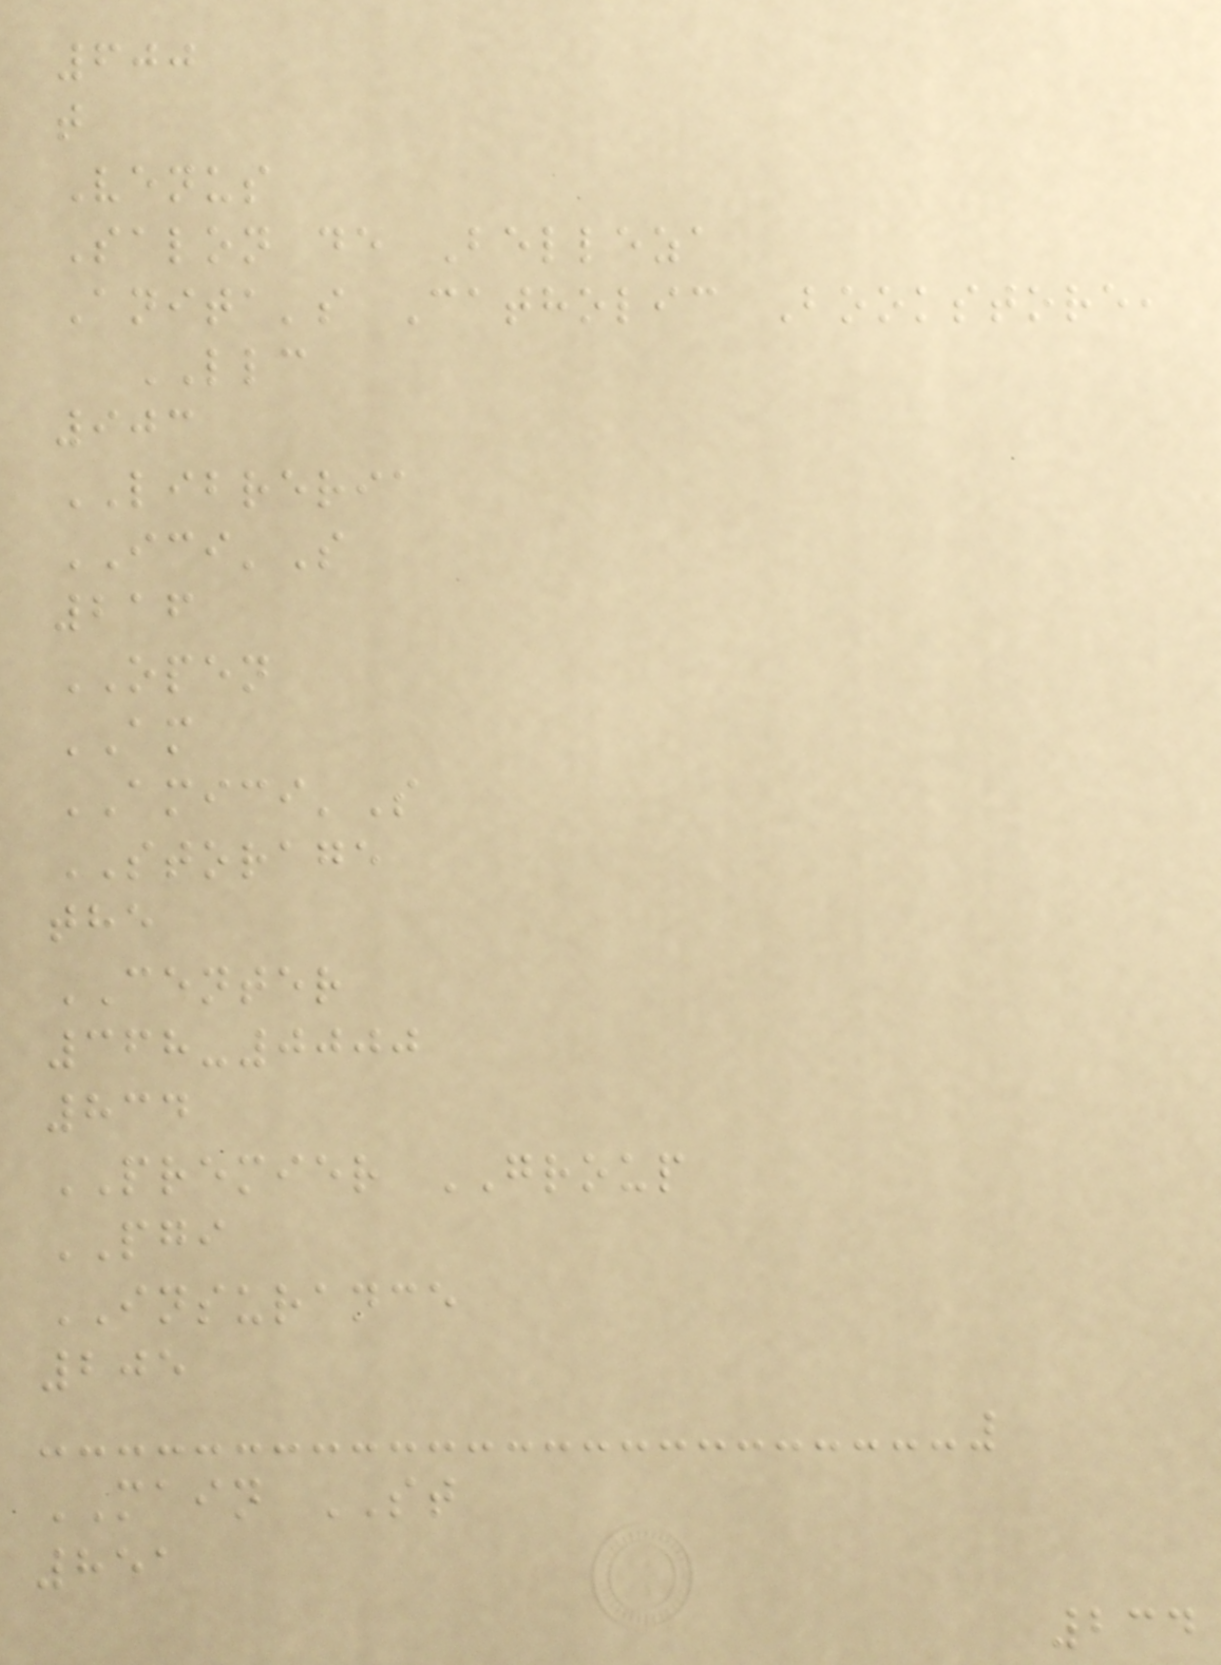600
t
Venus
Salon de Belleza
Anita's Catholic Bookstore,
LLC
903
LIBRERIA
ICI'S
216
OPEN
AM
AMICI'S
STORAGE
the
CENTER
368-0000
834
PREMIER GROUP
PGI
INSURANCE
205
MAIN ST
851
234
